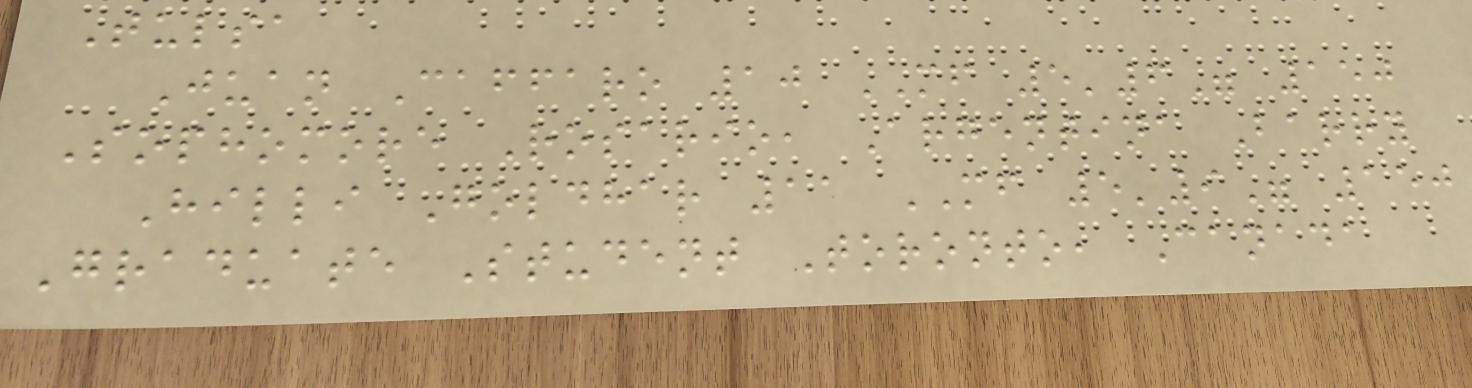Tulsa
Juan Caffaro 10 MF 5'6" 150
Sophomore Rosario, Argentina Barry
Hilli Goldhar 11 MF 5'9" 150
Graduate Student Toronto, Canada
